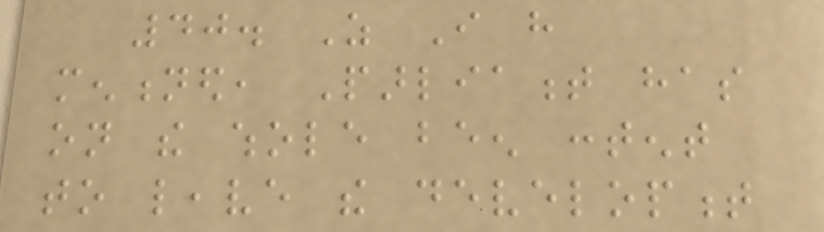40. As I have
mentioned, Parliament has
on the whole been content
to leave the development
